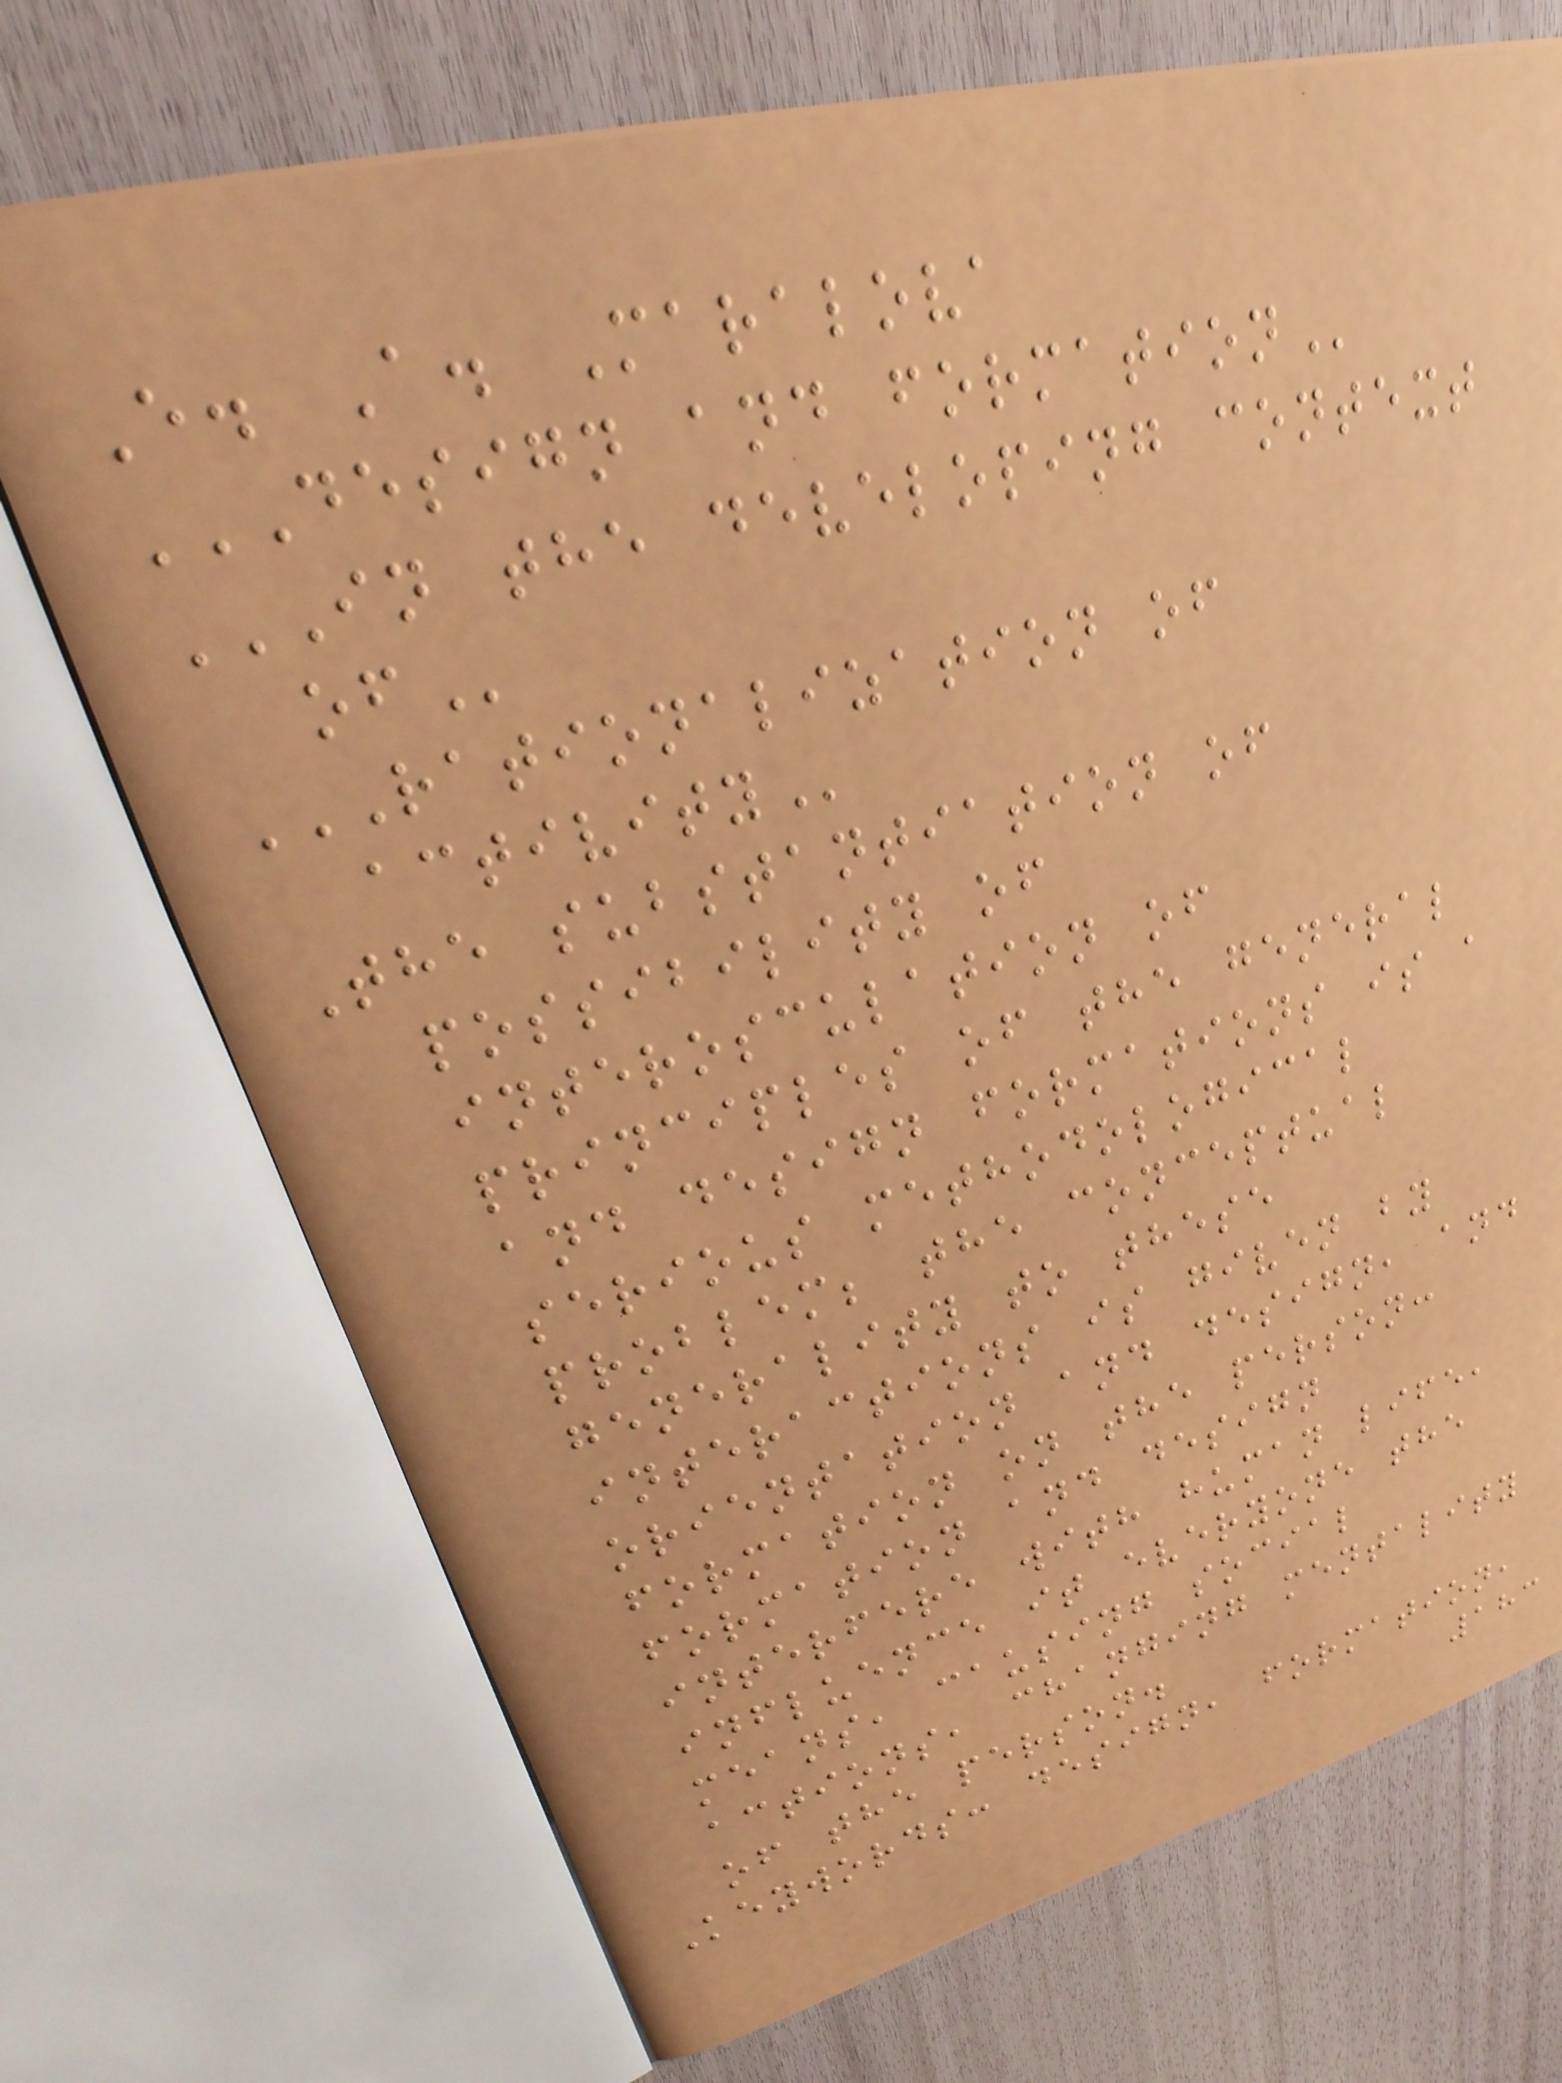E. A. Maralova
DESIGN AND FORMATION
IN THE DEVELOPING CONTEXT
OF
RATIONALIZATION OF
ACTIVITY
The substantiation of
possibility of
interosculation of
principles of the general
and design formations is a
serious methodological
problem; the conceptual
generality to these
interactions is given by
orientation and design, and
formation on the person:
formation and design
interfere with human life,
influence it everyone the
means, causing social
actions, changing mentality
of the person.
Keywords: design, formation,
183
